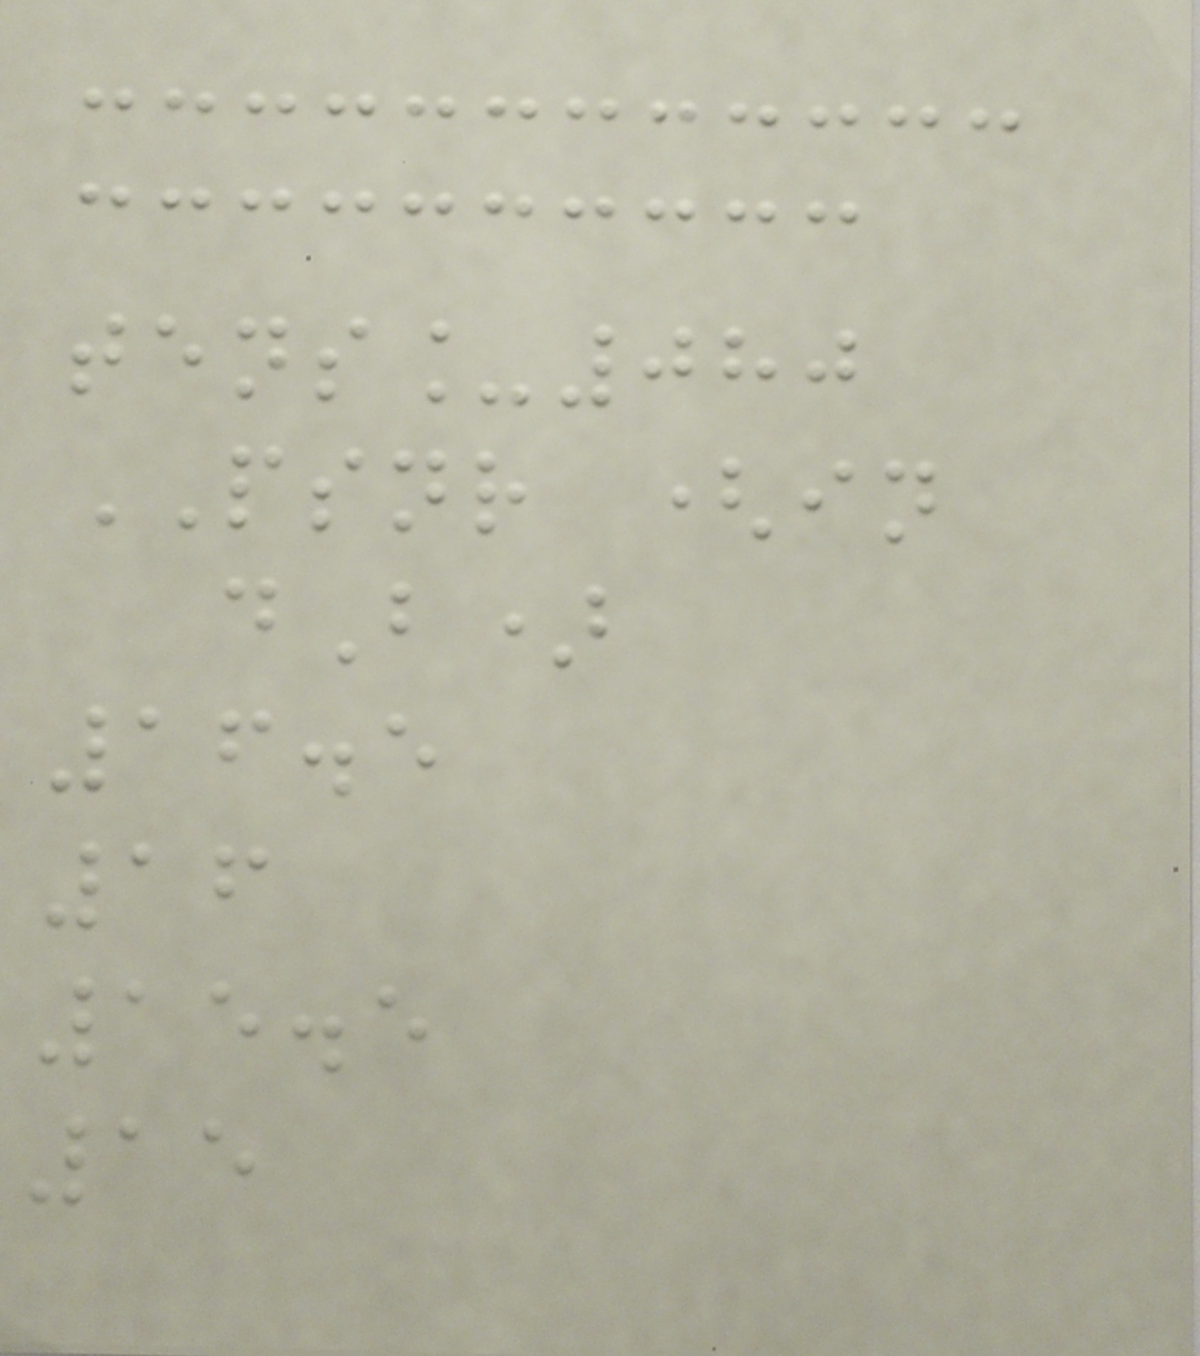tens_080
PSNR (in
dB)
16.5
16
15.5
15
